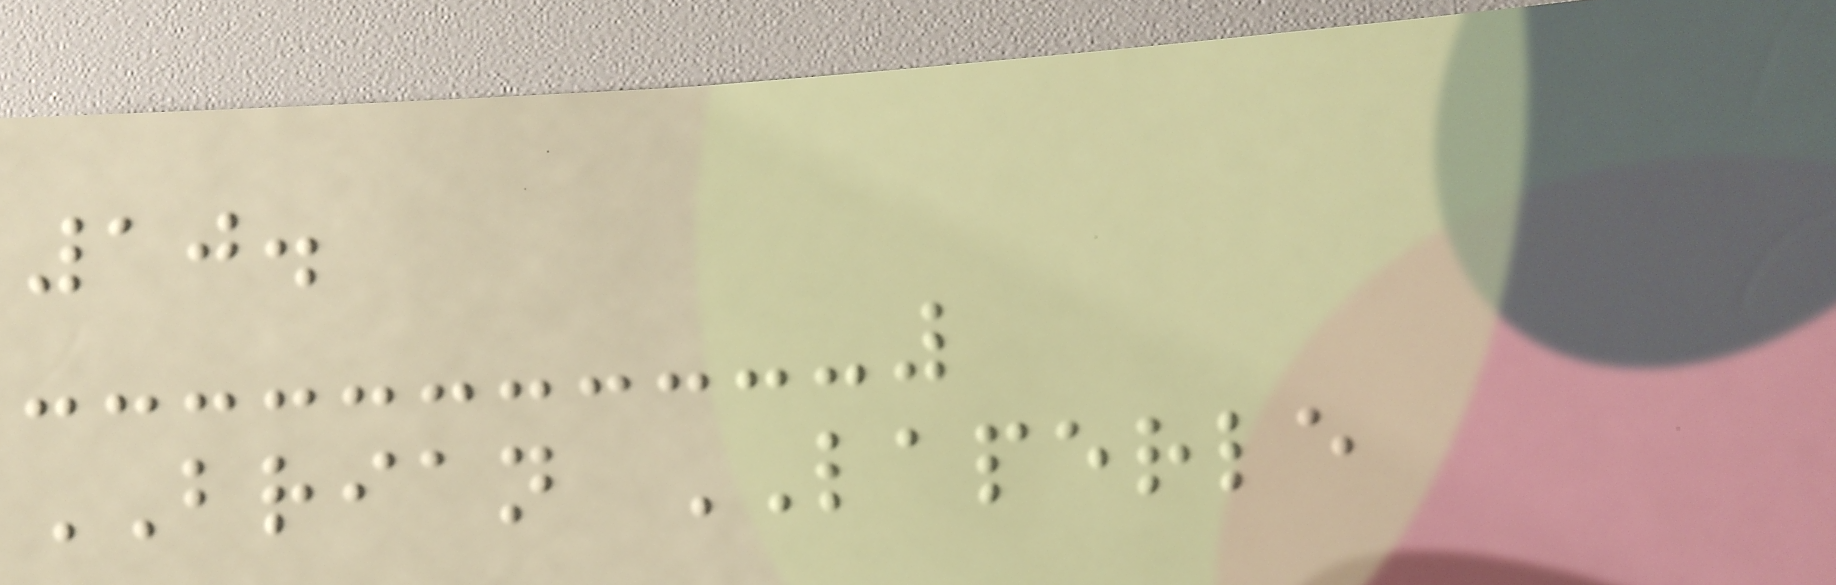10.
BRIAN LAPERLE
